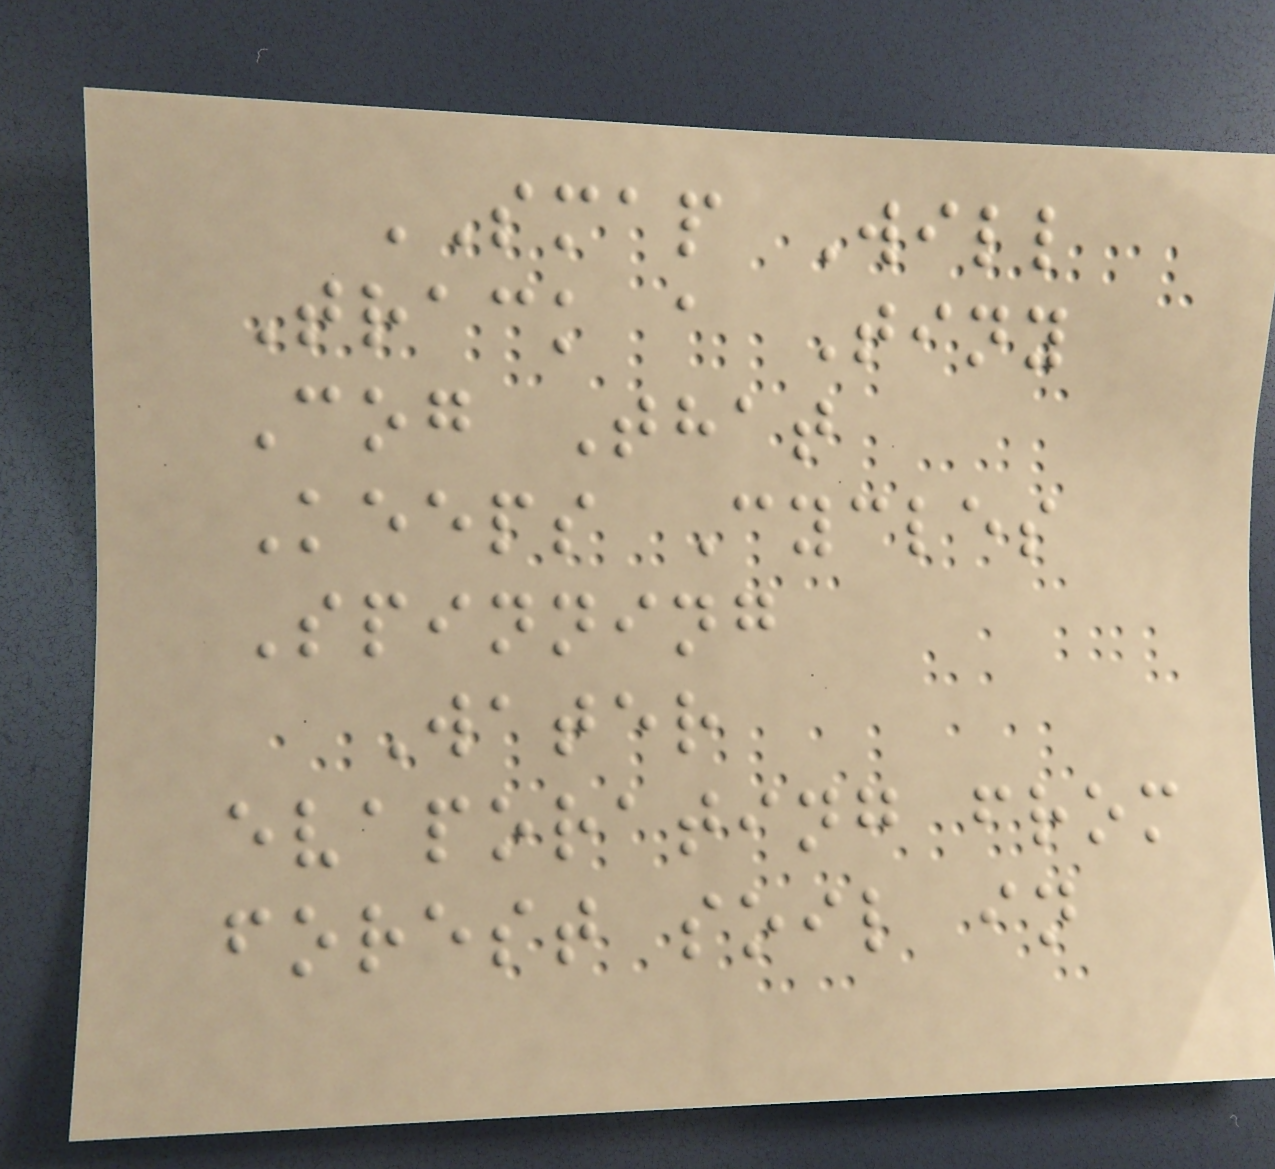SMAP Will
Track a Tiny
Cog That
Keeps Cycles
Spinning
Water
evaporating from
forest soil in
